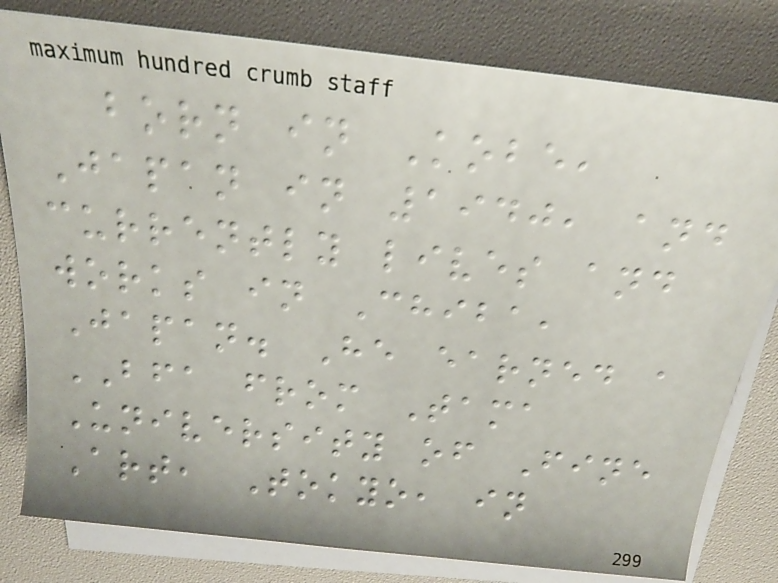born in Kobe,
Japan in 1940, and
currently lives and
works in Chiba,
Japan. He earned a
BFA from Tama
University of Fine
Art, Tokyo, in
